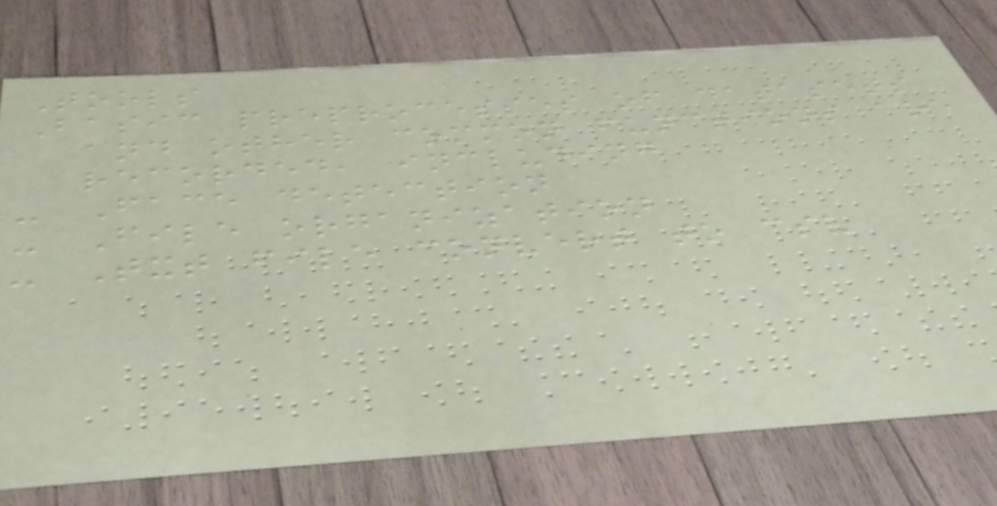Tools
Basic preprocesses of datasets
and other common functions are
recorded, including
- Face detection
- File organization
- Txt file convert to csv
